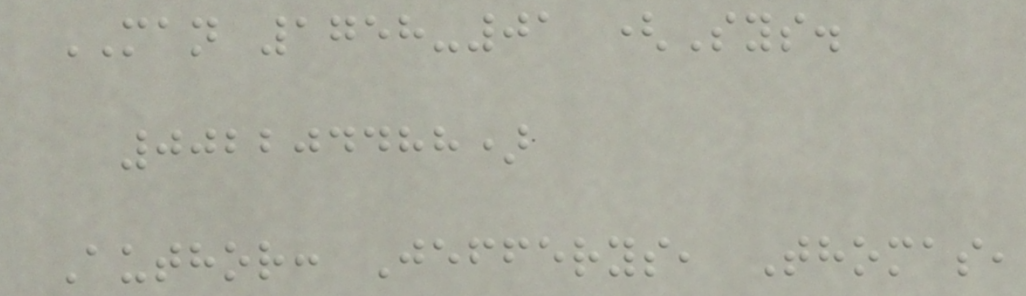MAN 1758-01 (Sys.
002204488)
Author: Jefferys, Thomas,
